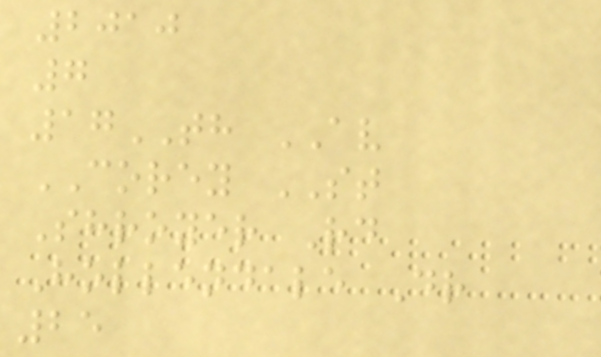2010
7
17TH AV
COREY ST
Shroyer Rd
Hollendale Dr
25
